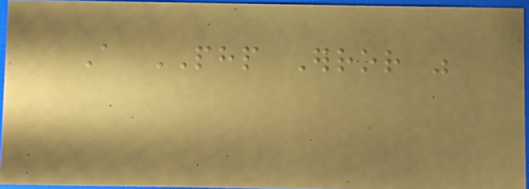A PHP Error was
